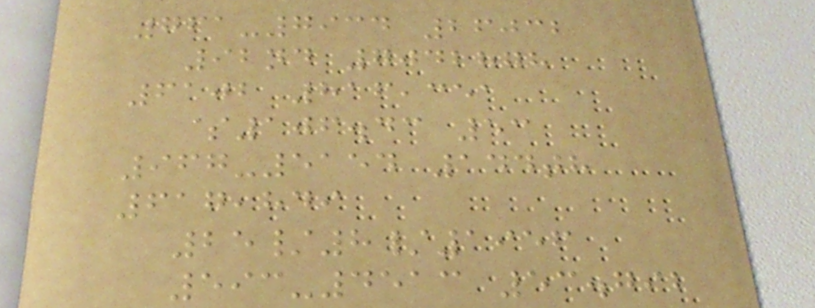761-7934 26032
92nd 7042878
6102 816,351
$106.43 53
967-5154 144th
617,849
25/8/1956
593-4513 53.792
